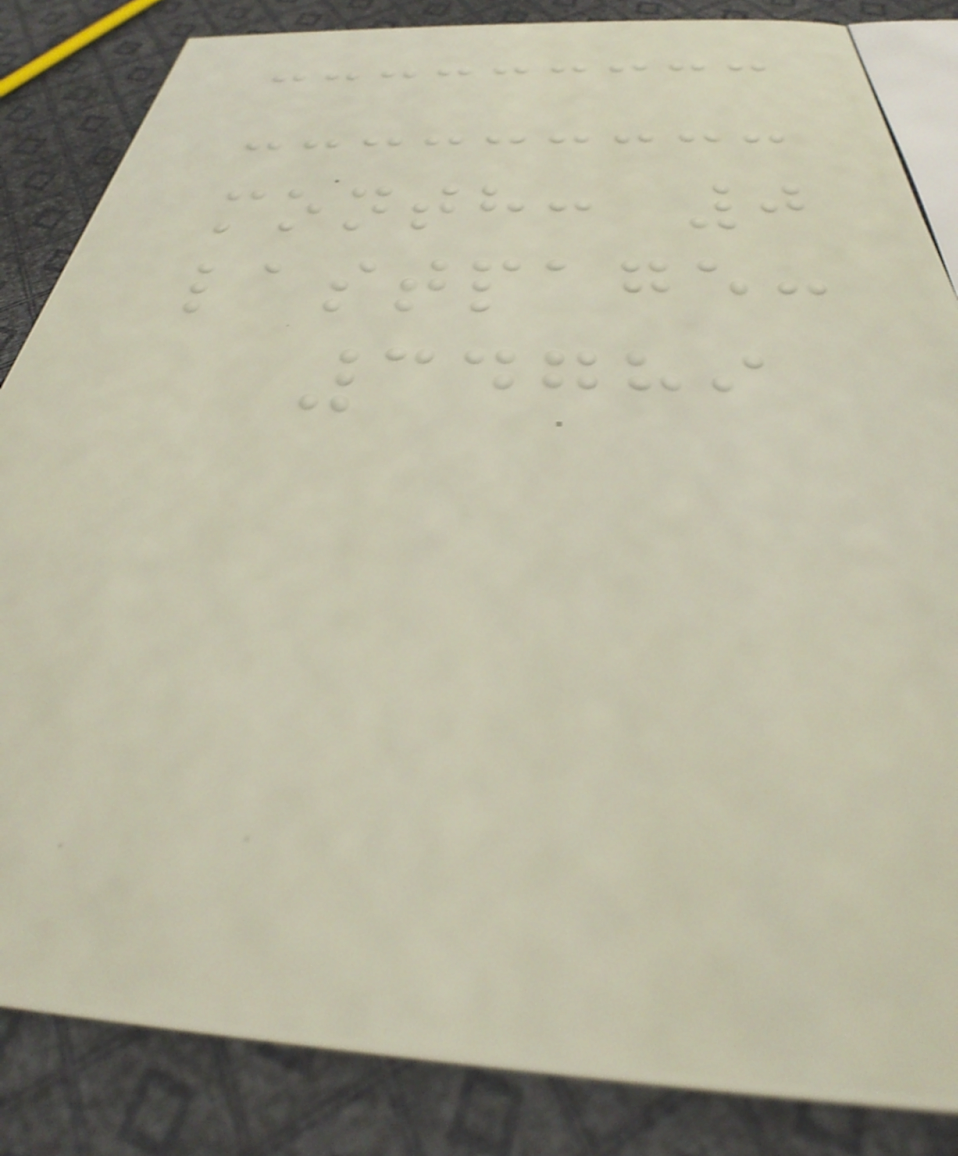month: 0
lastpage:
34789
